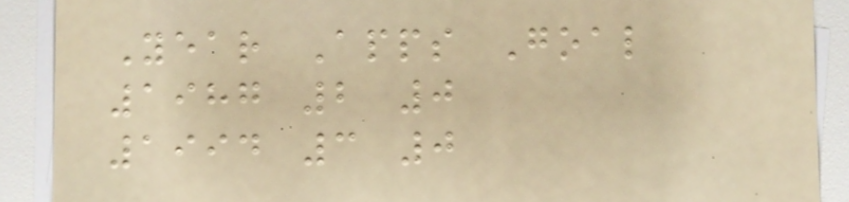Year Apps Goal
1987 2 0
1994 3 0
